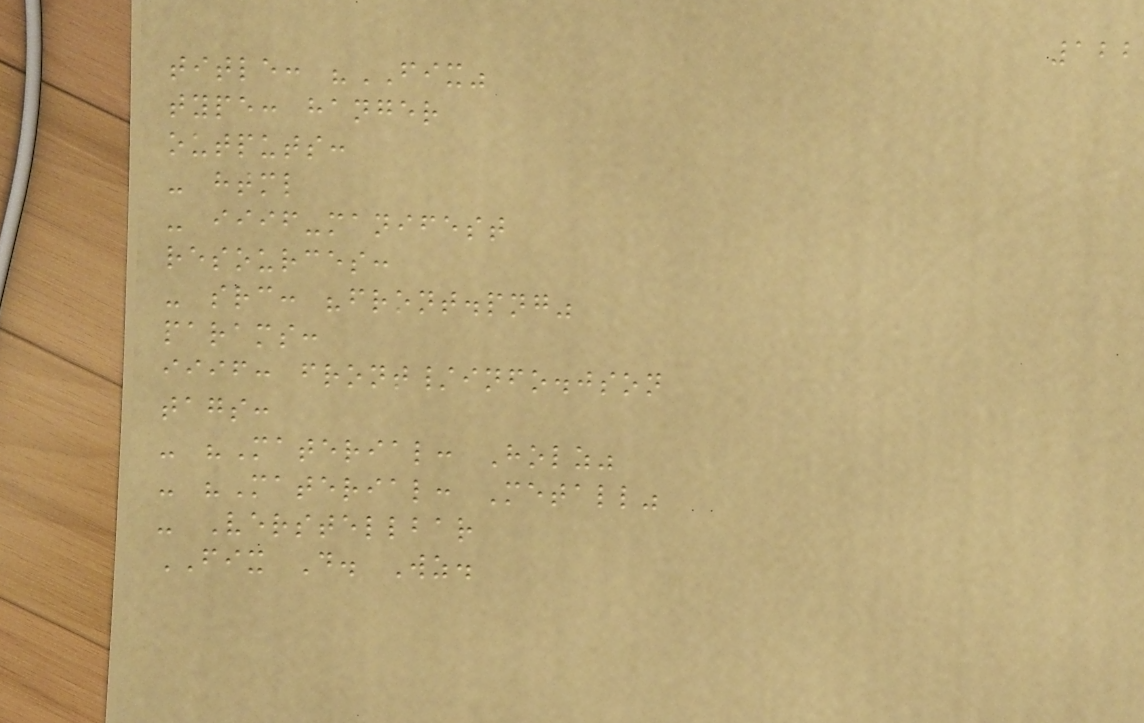122
title: "FIX"
type: hanger
outputs:
- html
- iiif-manifest
resources:
- src: "front.png"
params:
iiif: front/info.json
tags:
- "Material: Holz"
- "Material: Metall"
- Verstellbar
FIX D. Wz.
